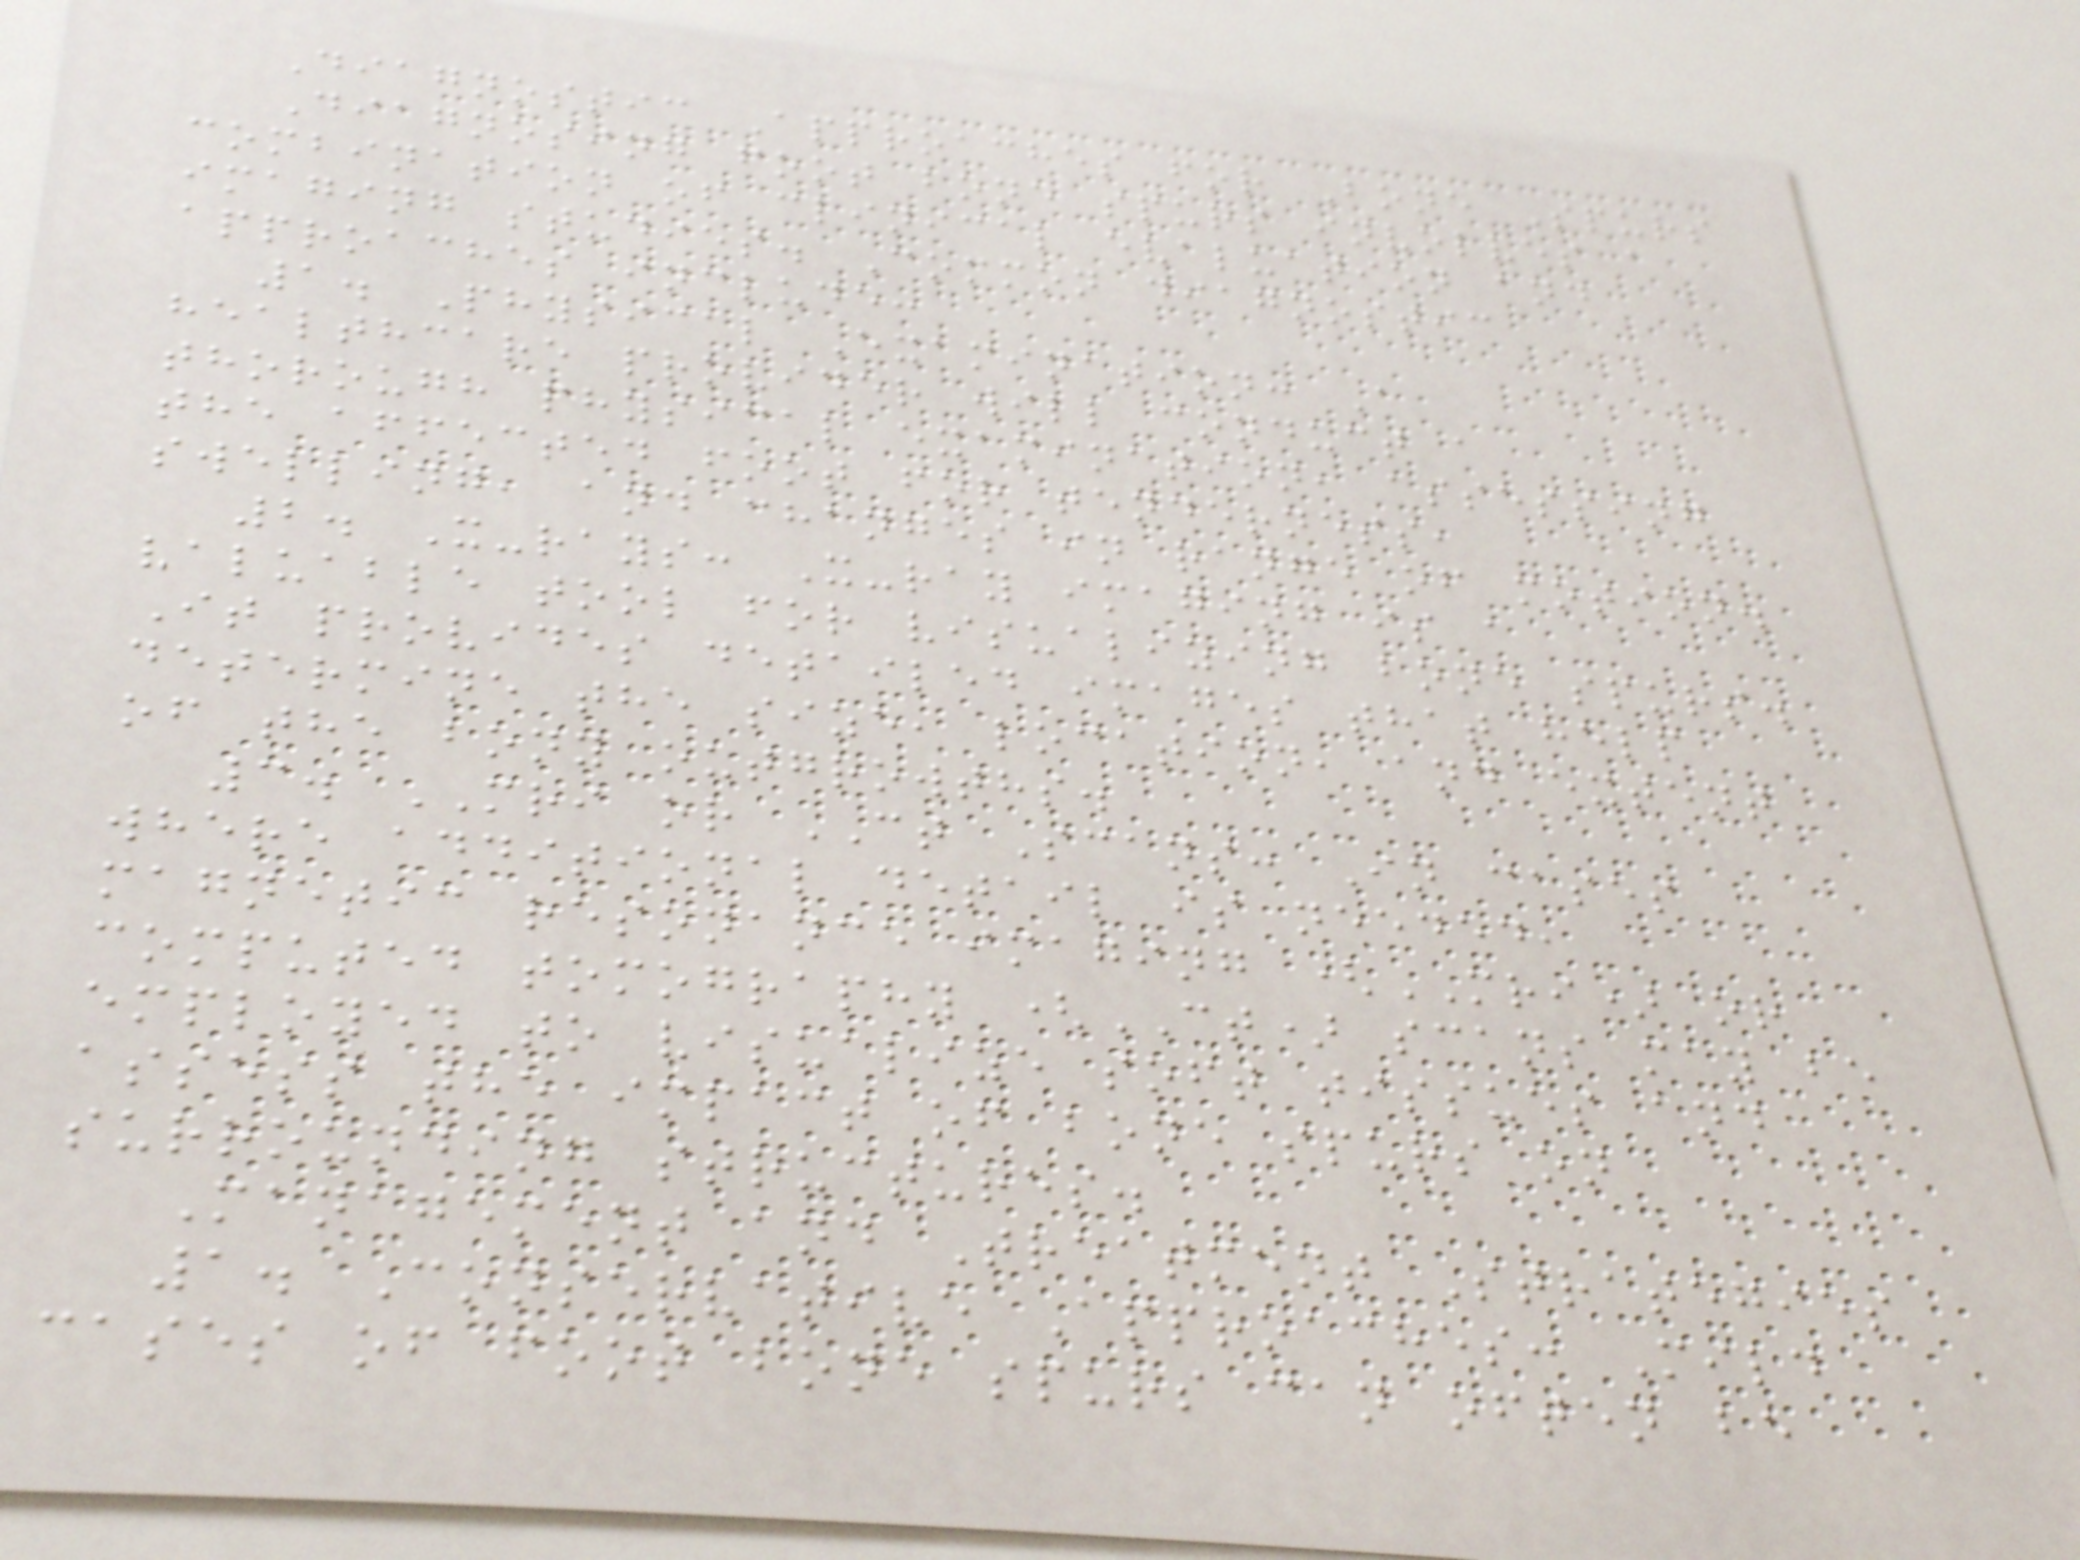Diagnostic Approaches for Bone Spurs
Diagnosing foot bone spurs involves a
combination of clinical evaluation and
imaging studies. Common diagnostic
approaches include:
1. Physical Examination: A
healthcare provider will conduct a
thorough physical examination, assessing
the affected foot for tenderness,
swelling, and changes in range of motion.
2. X-rays: X-ray imaging is a
valuable tool for visualizing bone spurs.
It provides detailed images that help
determine the size, location, and extent
of the bony outgrowths.
3. MRI or CT Scans: In cases
where additional detail is needed,
magnetic resonance imaging (MRI) or
computed tomography (CT) scans may be
employed to visualize soft tissues and
assess the impact of bone spurs on
surrounding structures.
Management and Treatment Strategies
1. Conservative Approaches: Mild
cases of foot bone spurs can often be
